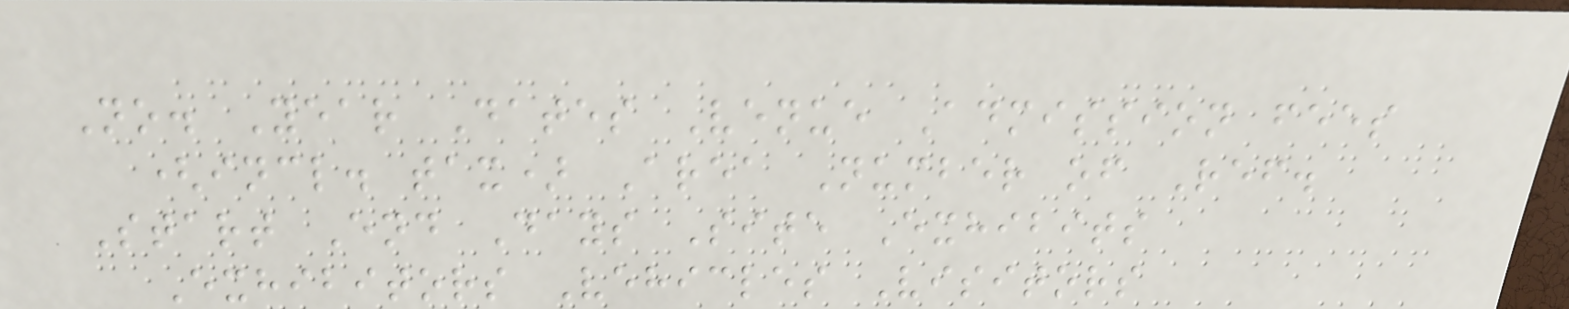No. Year Dates Venue Admission fees
(incl. tax) Area Number of Ref.
Start End Days Site Exhibits
Exhibitors Vehicles Visitors
